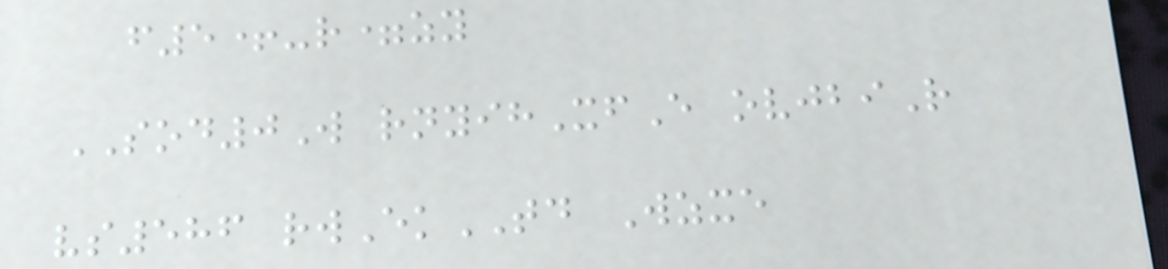f5+-r=zy
SOD0W rnyihXfE ovjbiR
vs586 rwEkTD Wzxe
